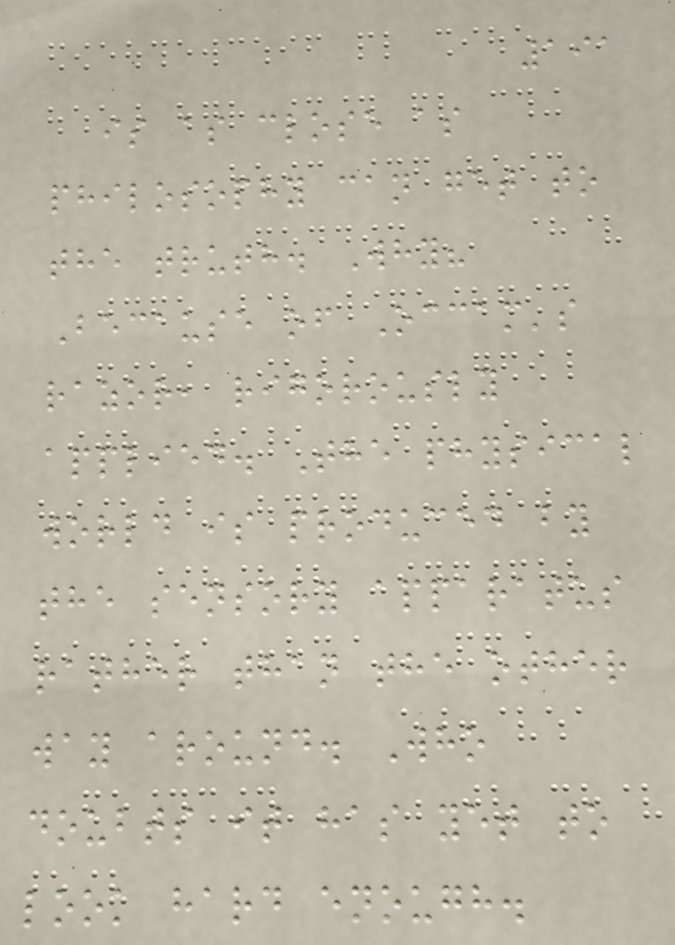191
is as close as
philosophy can get to
the truth. Why?
Because of Occam's
razor, rigorously
applied. The physical
world is produced by
the sensory apparatus
rather than the other
way around. Who
doubts it has yet to
look hard enough.
